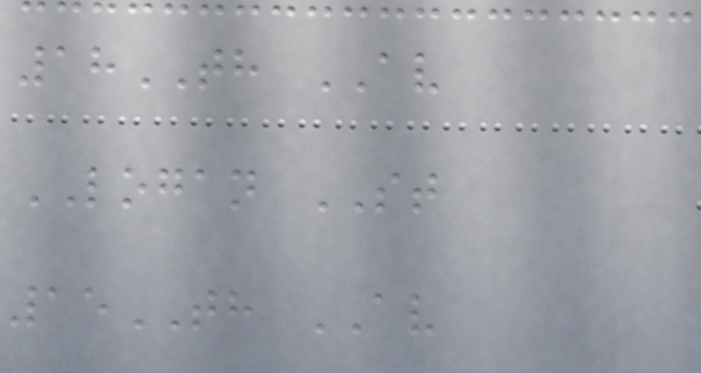18TH AV
LOGAN ST
15TH AV
